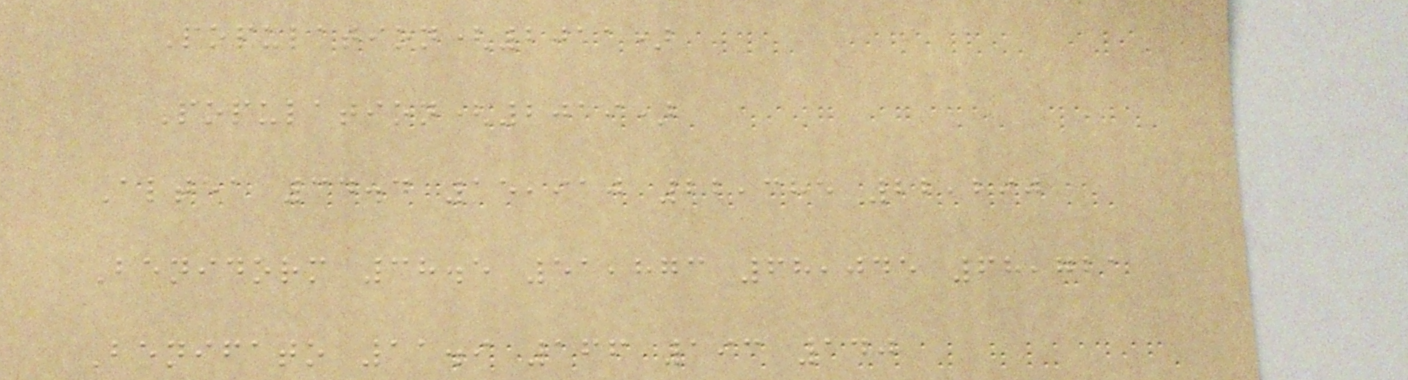Population(2011)
Population(2019)
Altea 34.4 15,910 22,385 22,290
Benidorm 38.5 51,873 68,045 68,721
Benifato 11.9 166 193 140
